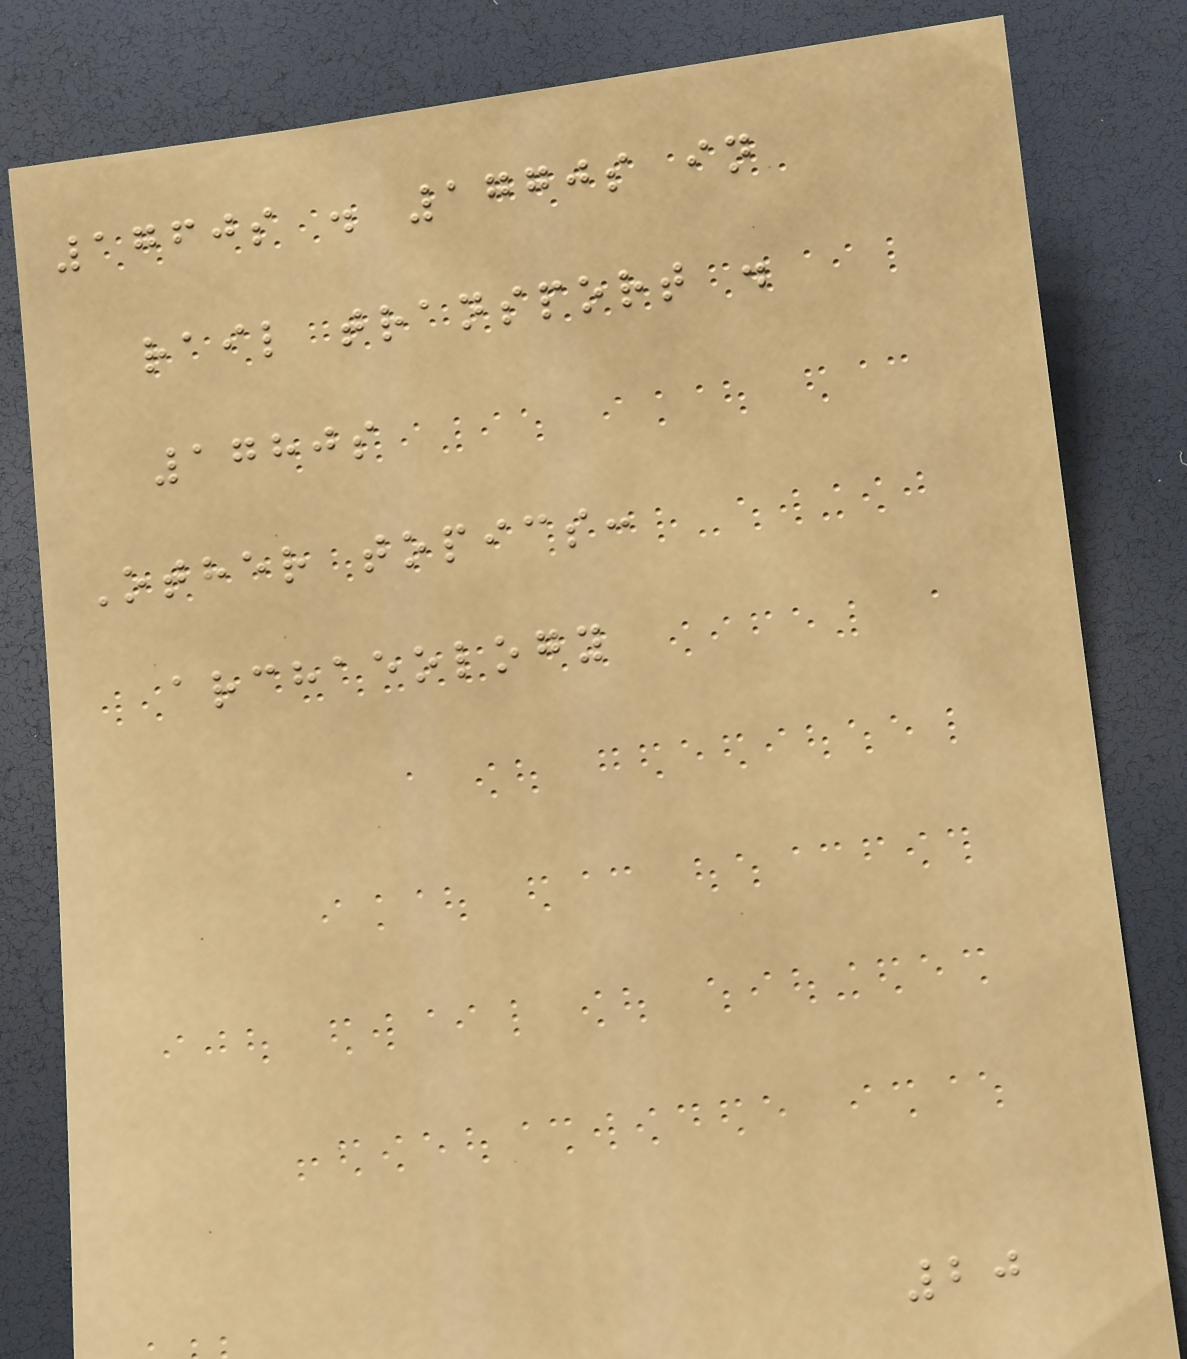1760s . 1770s in
rail transport .
1780s
Other topics:
archaeology
20
